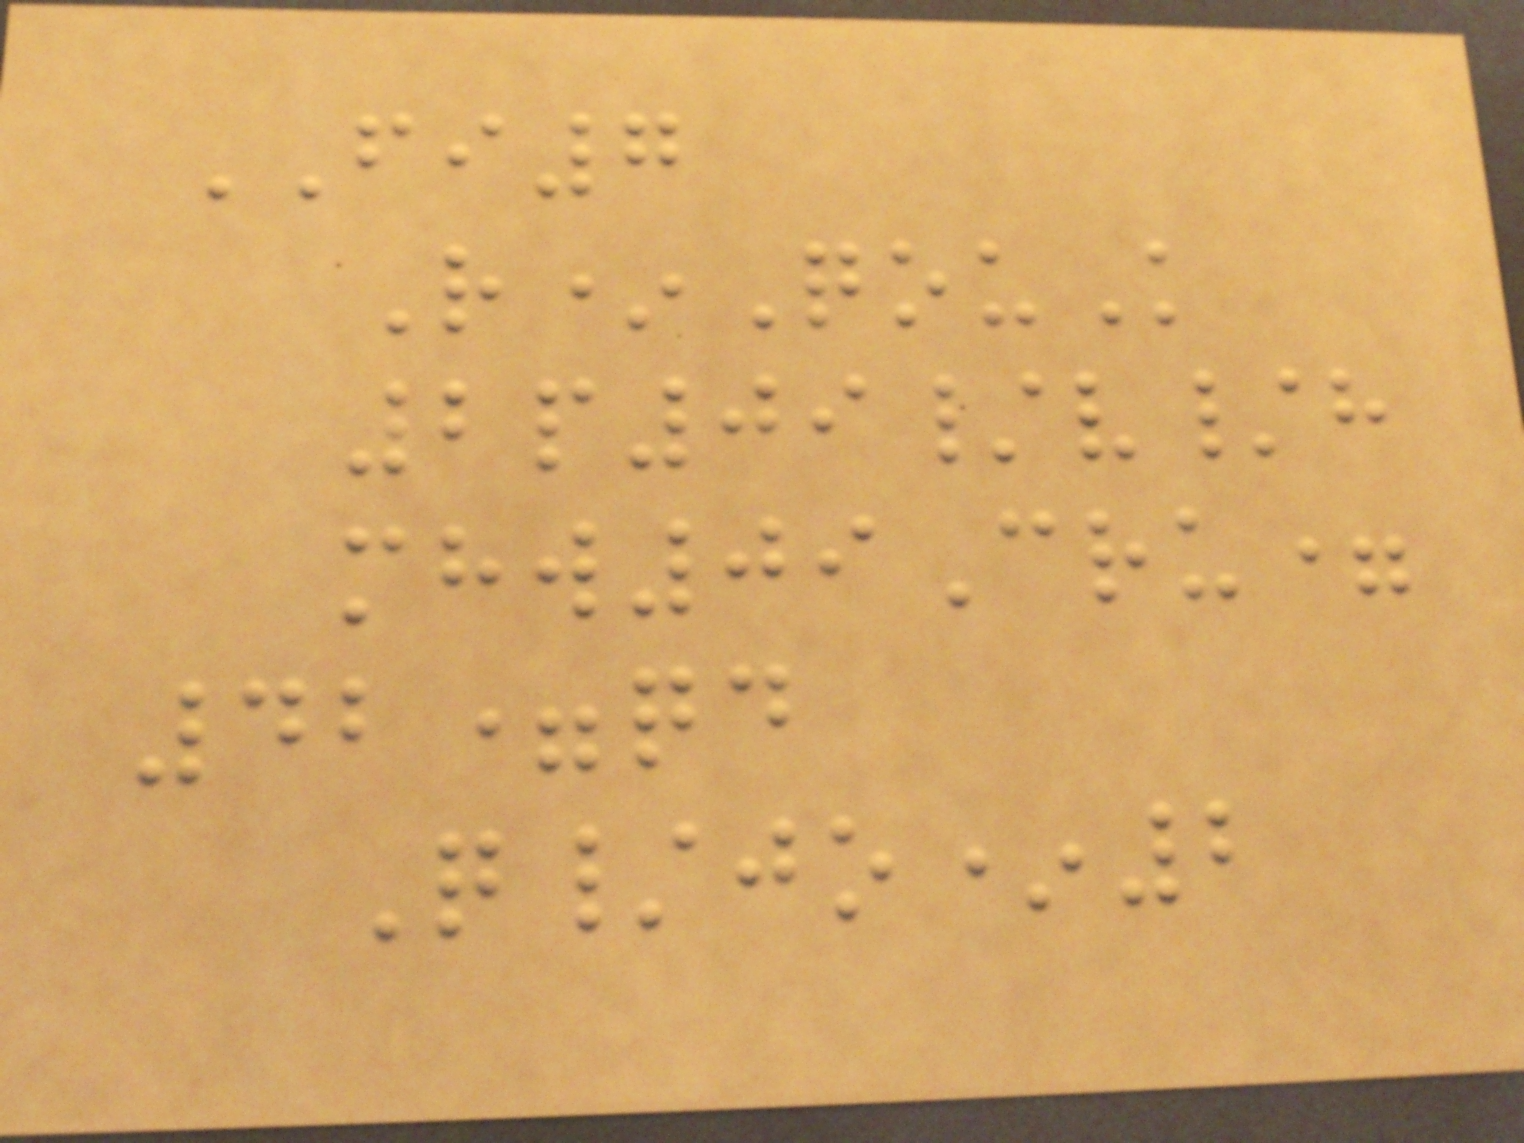FI7
R*QouK
2p09/v/h
mhw09Cru=
42=qd
Q/jo*2
